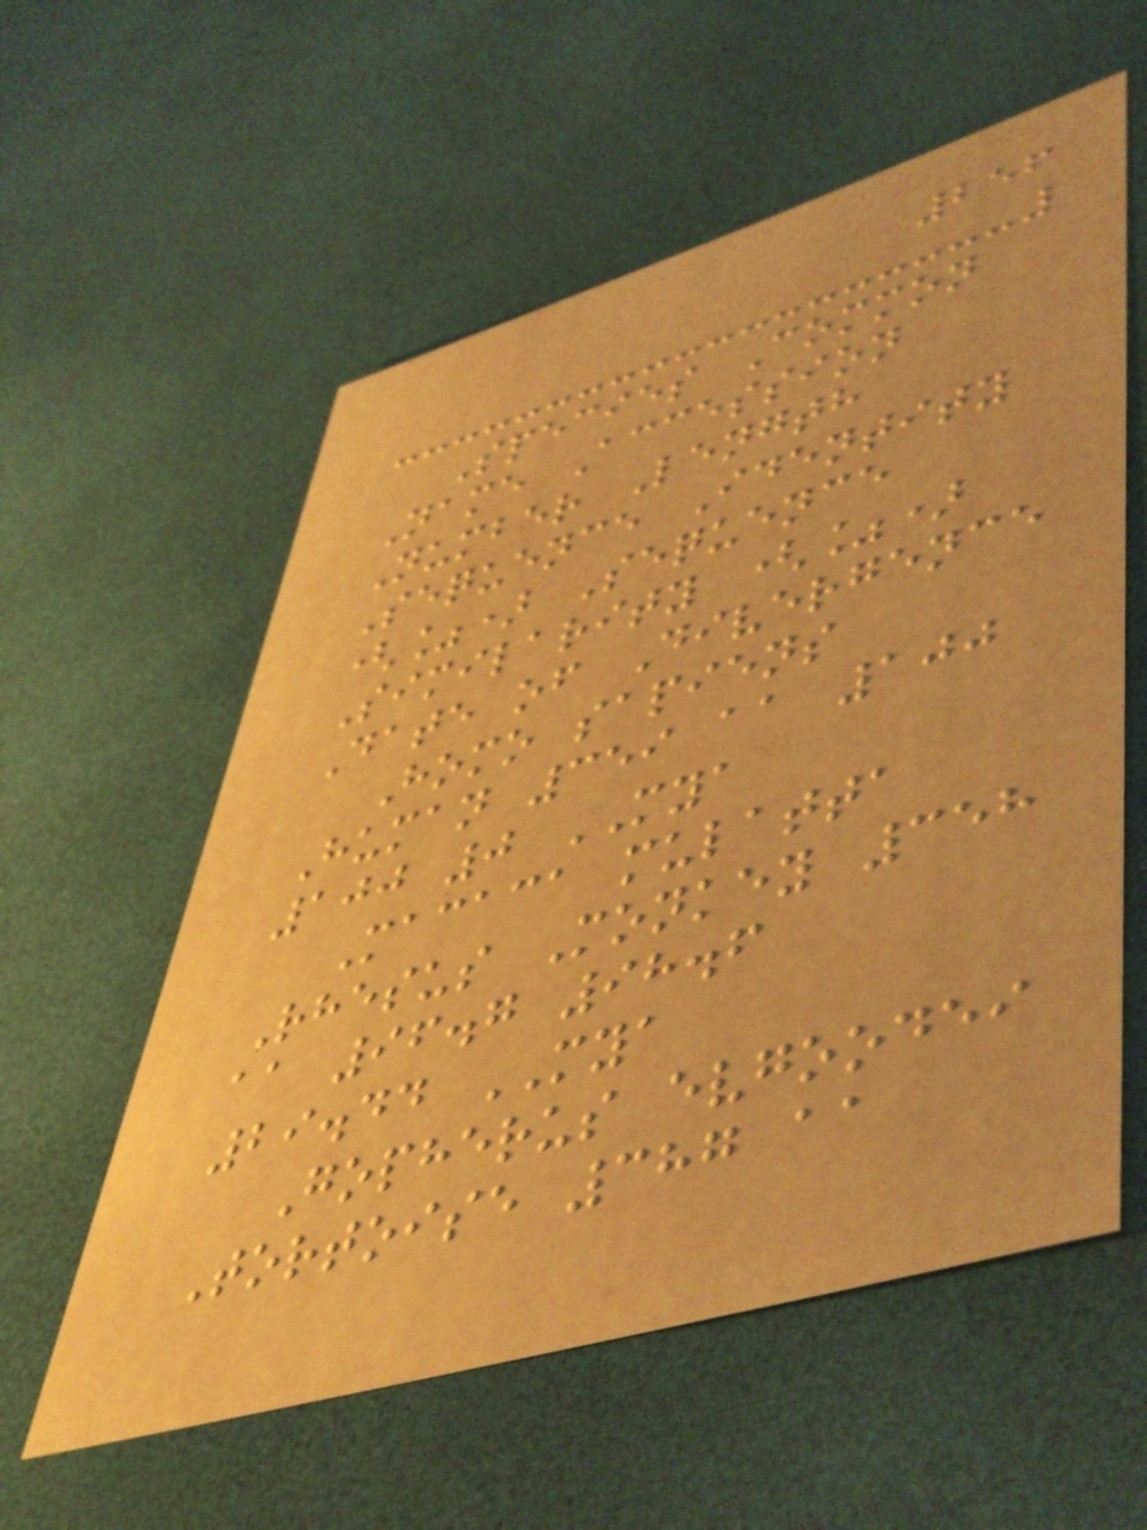256
Species Common
Name Accession
Number Length
Sequence Identity
(%) Sequence
Similarity (%)
Date of Divergence
Homo sapiens
Human 359 aa 100
100 0 MYA
Macaca mulatta
Rhesus Monkey 358
aa 96.7 98.6
29.44 MYA
Gopherus evgoodei
Tortoise 387 aa
